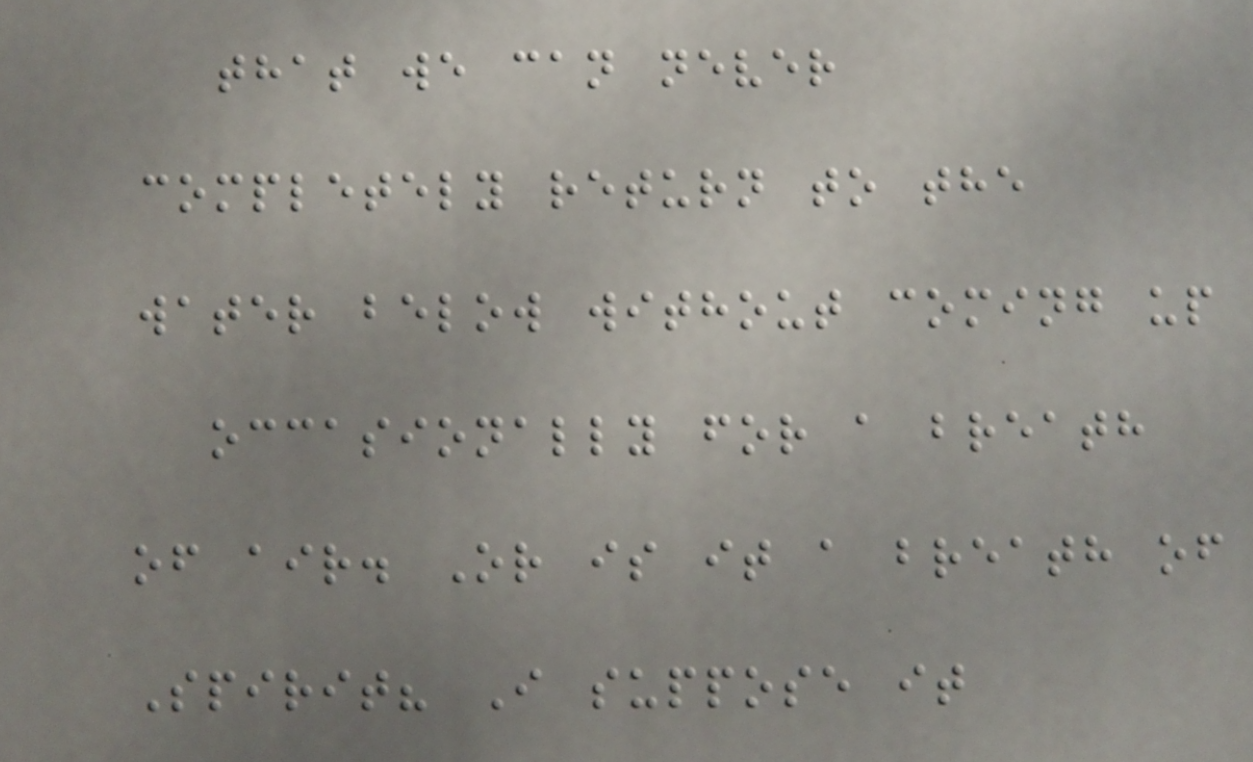that we can never
completely return to the
water below without coming up
occasionally for a breath
of air. Or is it a breath of
Spirit? I suppose it
